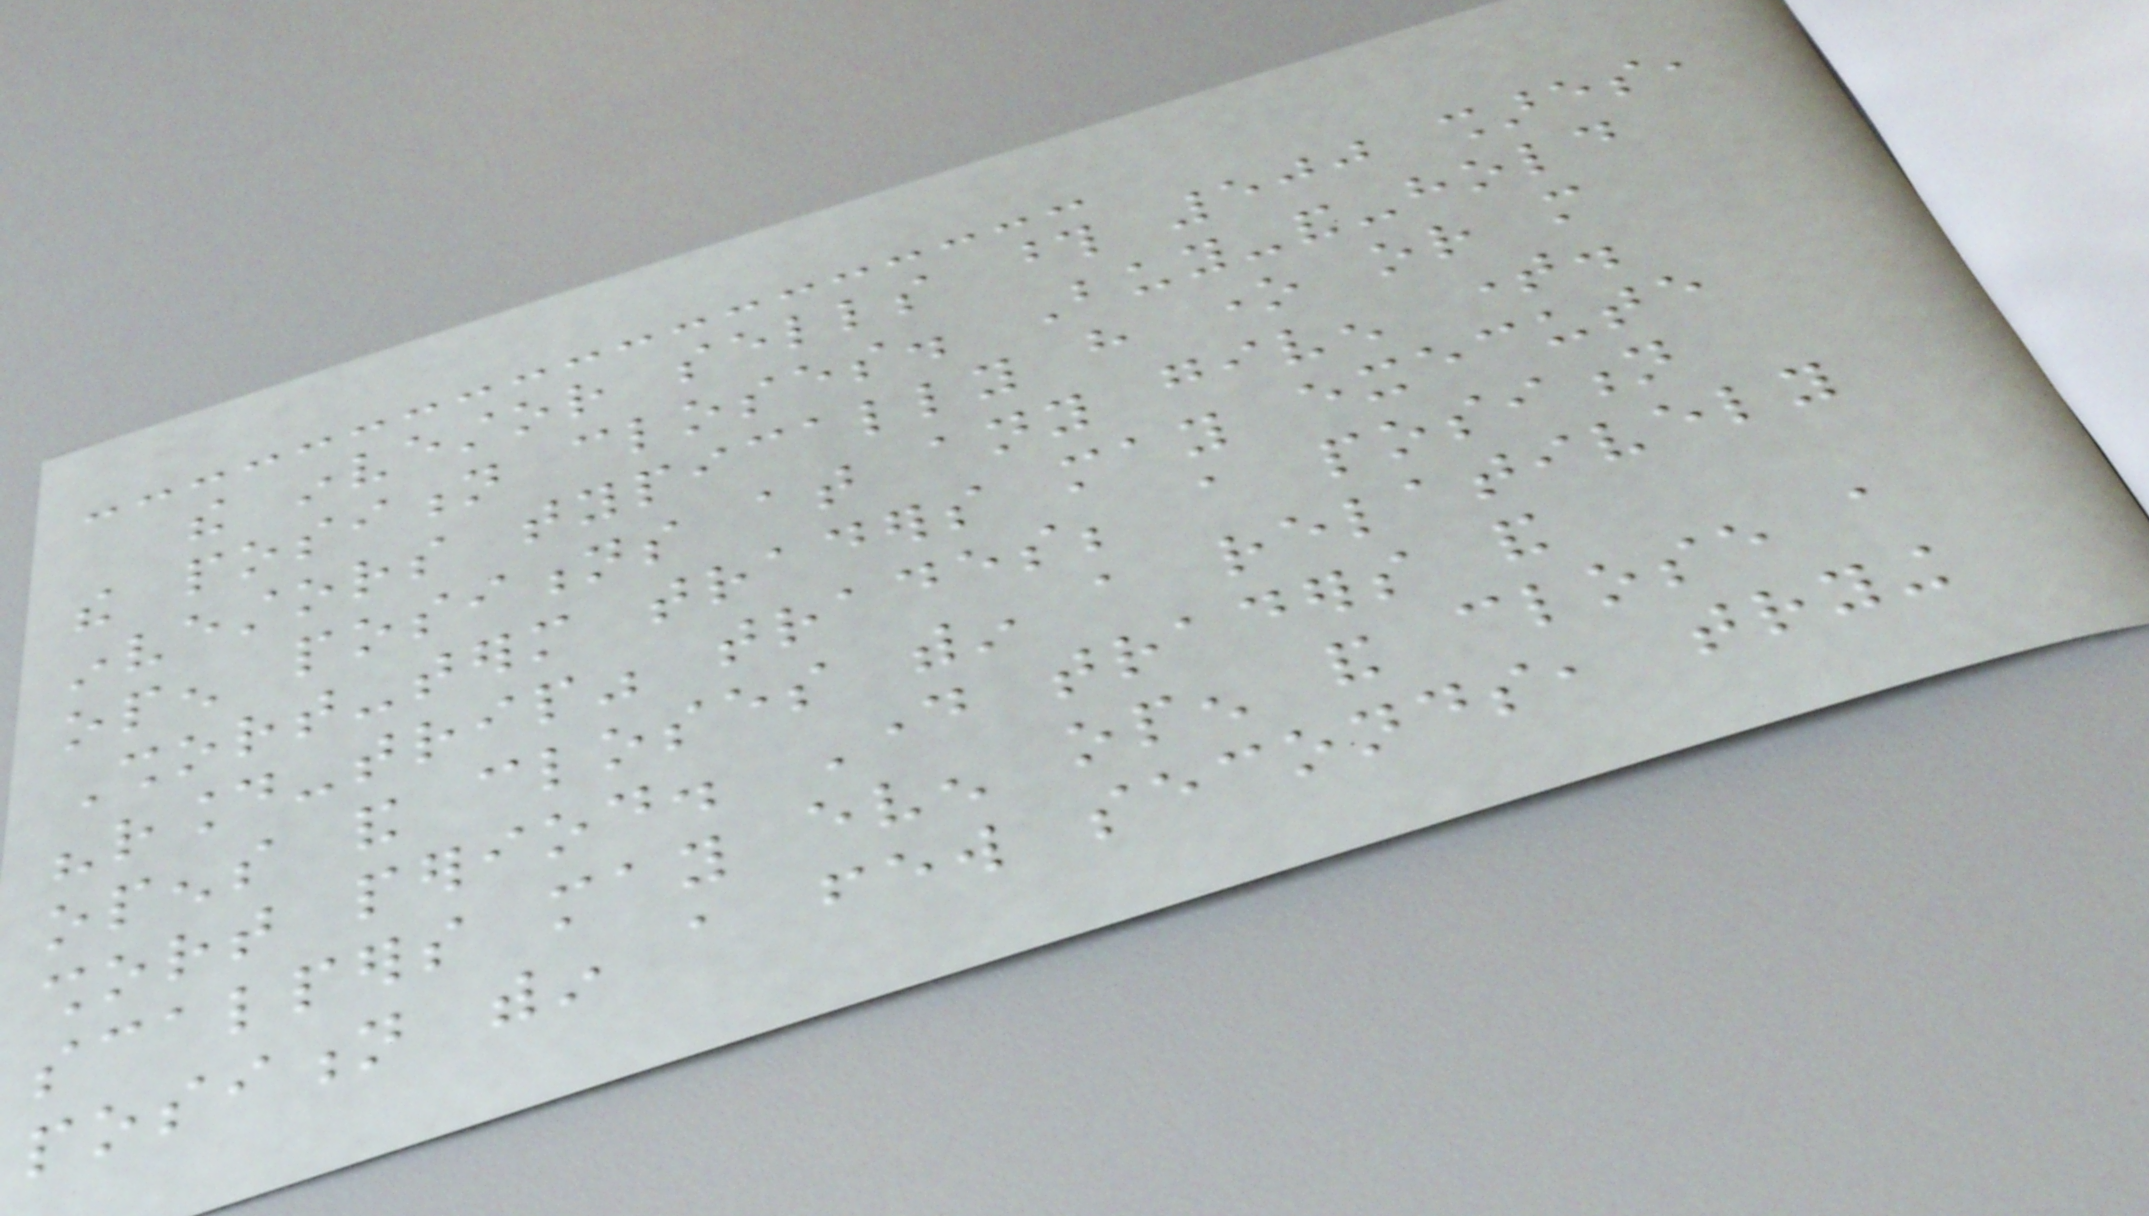the investor sells those 500 shares,
the position closes. Buy-and-hold
investors typically have one or more
open positions at any given time.
Short-term traders may execute
"round-trip" trades; a position
opens and closes within a relatively
short period. Day traders and
scalpers may even open and close a
position within a few seconds, trying
